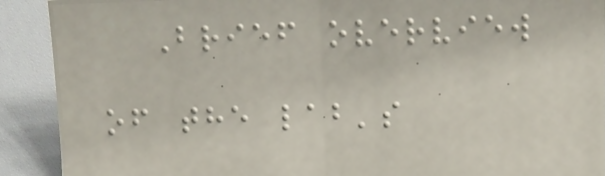Brief overview
of the lab's
